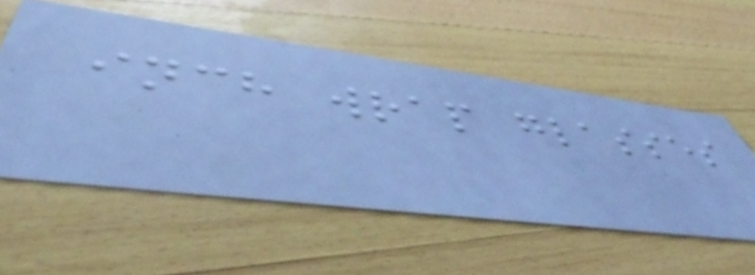inch wrap glasses
